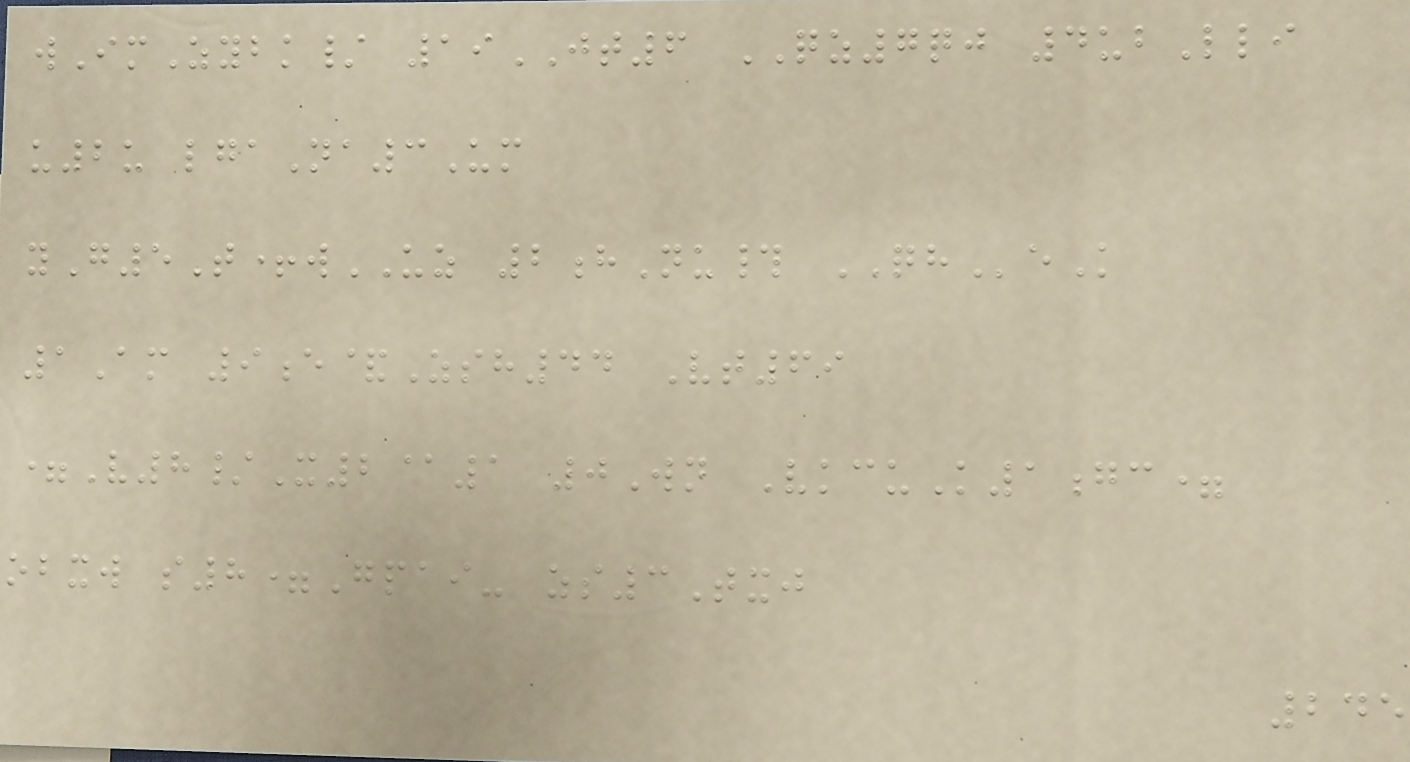wImZybk/ 19JT6 QZ7qj 4ubLli
u2u lgaNa3Um
yG5T+wUZ 2hNu# QHeK
1Am 9e&Zsh44 Vt69
=V8/X2@1 0Wn VkcuK1gc=
obxw s8=Gpai- zs3Txj
245
